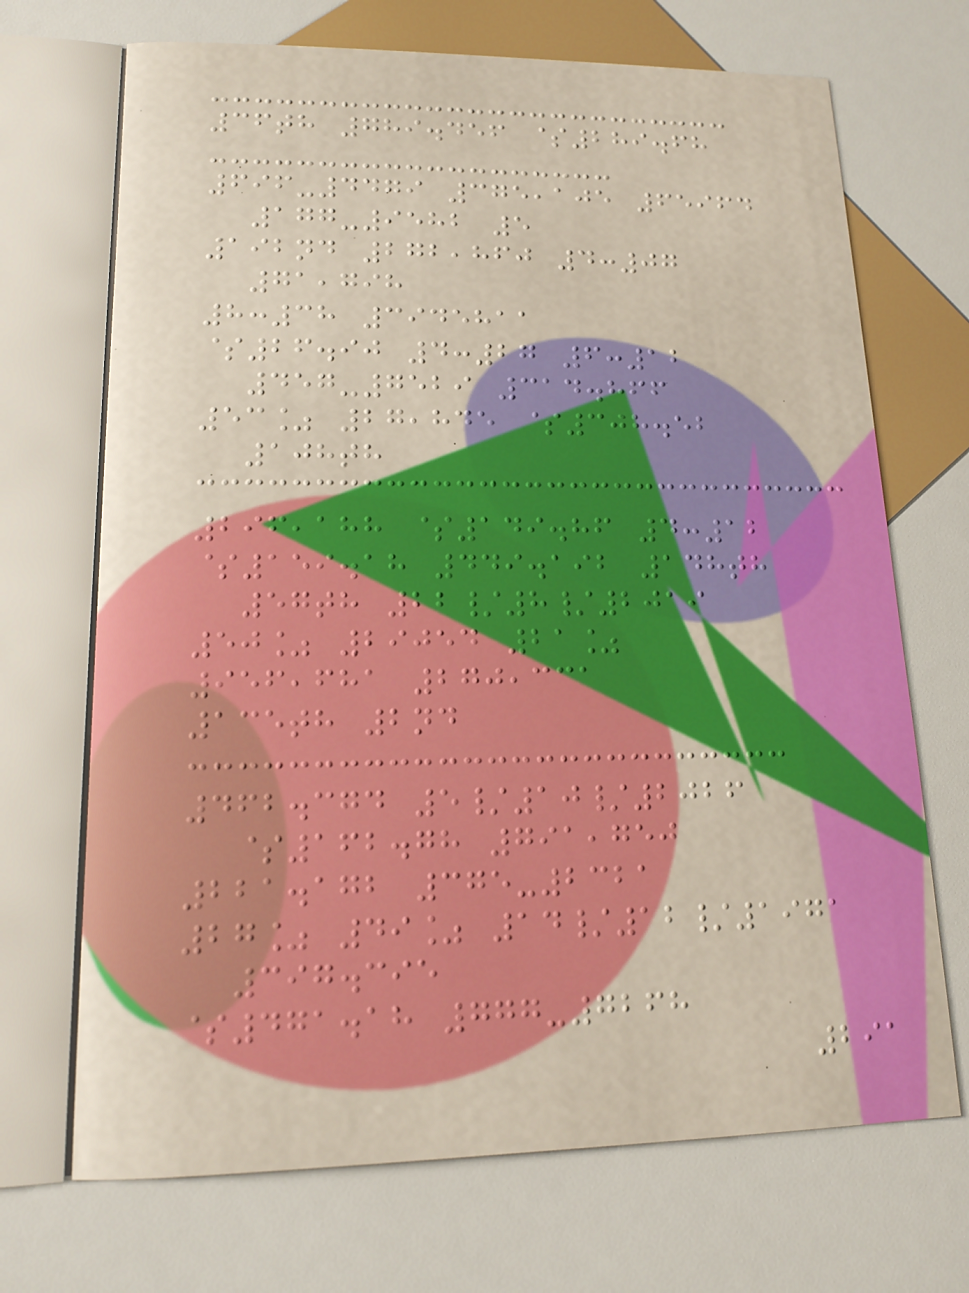36th 789.456 $289.68
696-4479 375,105 65964
177-9582 5
192nd 272,860 4:07
71,798
8:38 3945811
$26.90 4:27 6:12
457-7529 314.866
53% 27,845 $308.52
108th
296,188 $149.86 4:12
$159.18 449.192 148th
57th 22/8/2019
50% 29054 21%
956,681 270,331
135th 2nd
462.374 5/10/2026
$162.78 791,750
221.172 375-2321
27% 49% 14/12/1971
397.395
$471.18 777-7268
291
